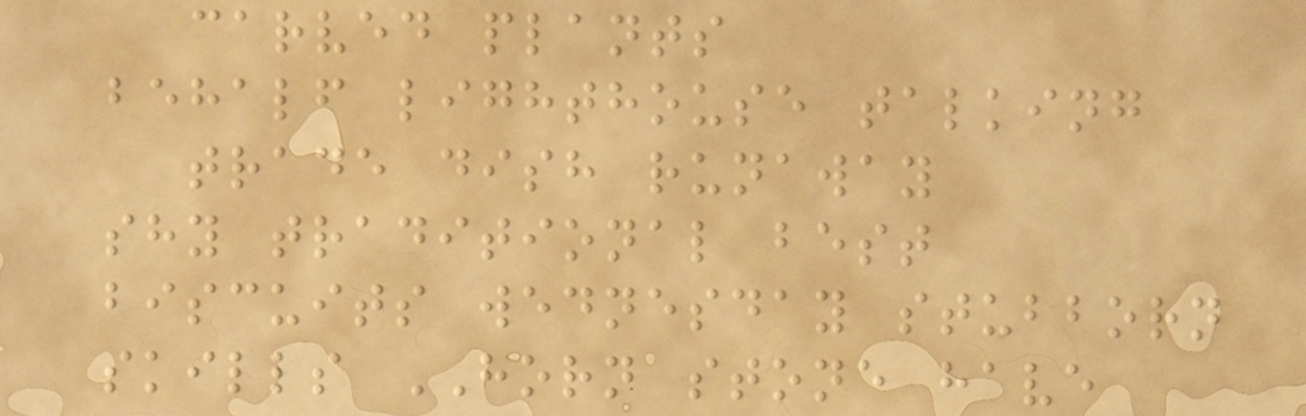carved plants
behalf lighthouse talking
trade dish runaway
shy traditional best
biscuits wednesday stubborn
skills HORN stone have
